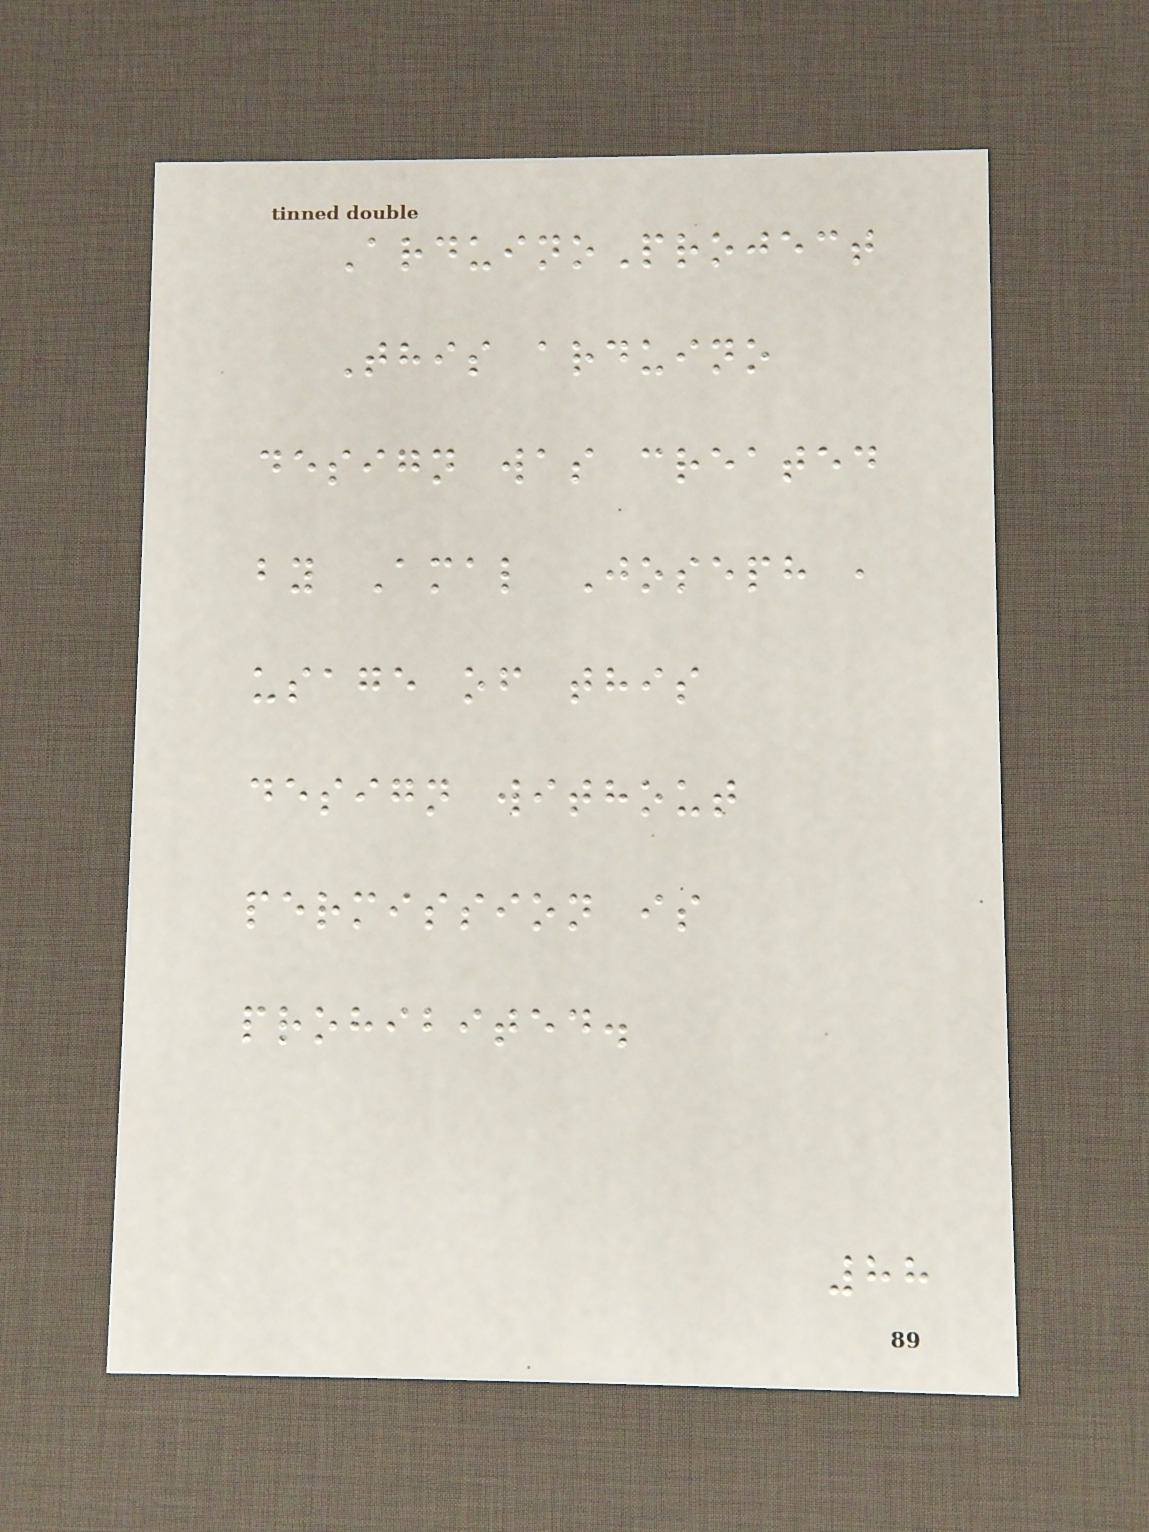ArduinoProject
This arduino
design was created
by Amal Joseph ,
usage of this
design without
permission is
prohibited.
88
